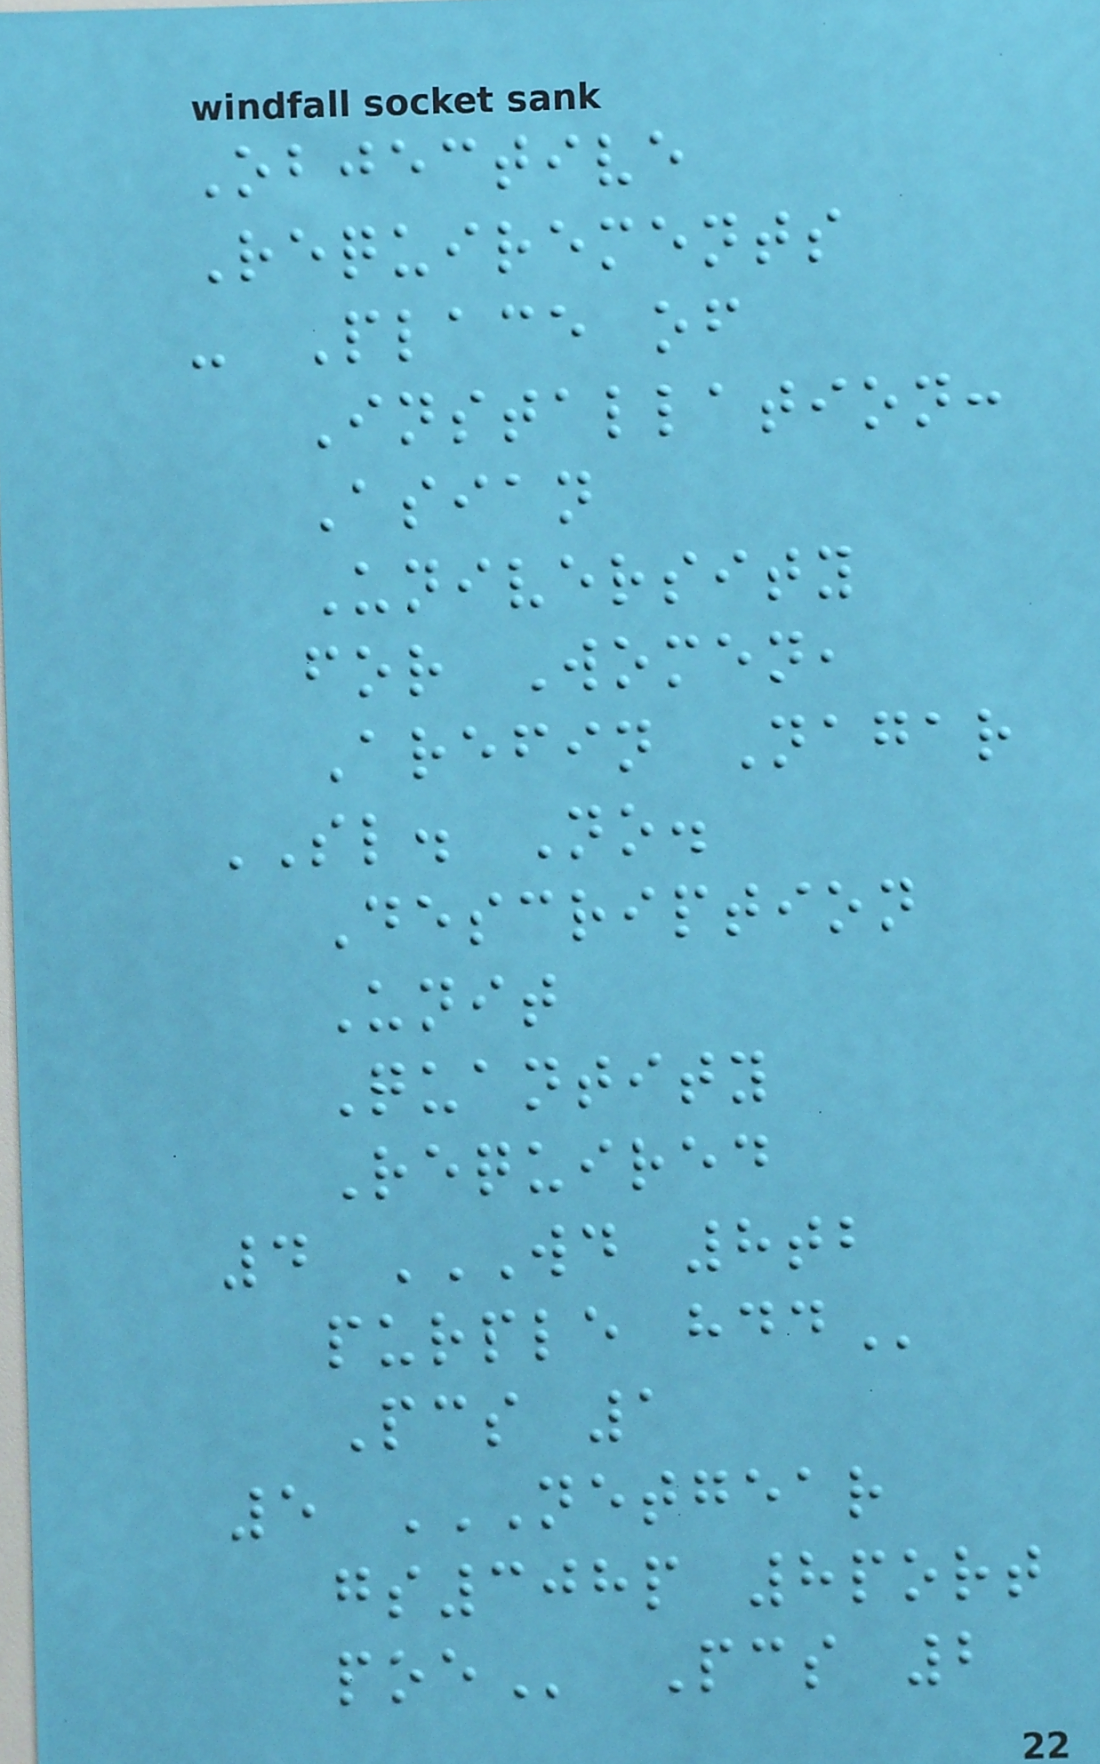Objective
Requirements
- Place of
Installation:
Asian
University
for Women,
Arefin Nagar
SL. No.
Description
Unit
Quantity
Required
4 WD 8TB
PURPLE HDD
Pcs 1
5 NETGEAR
GS308P 8PORT
POE Pcs 2
